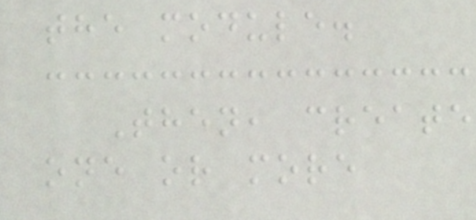the module.
Then, create
one or more
